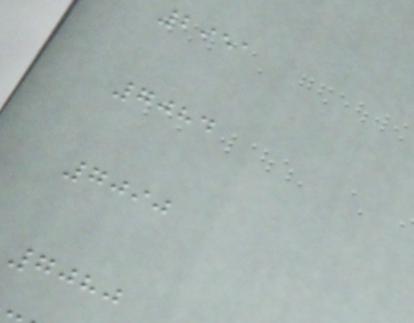2951
7084
7090
7080
